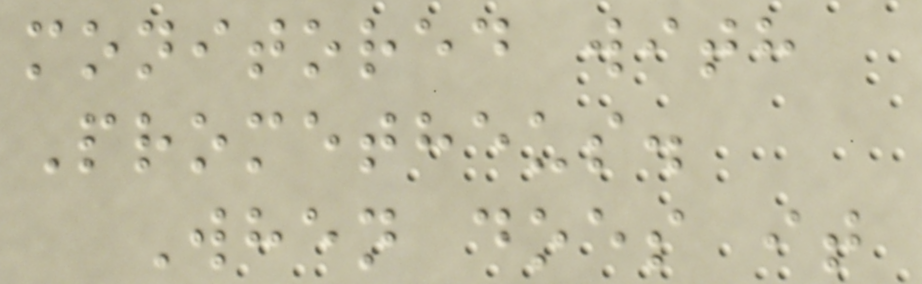monitored with
Prometheus.
When does it
